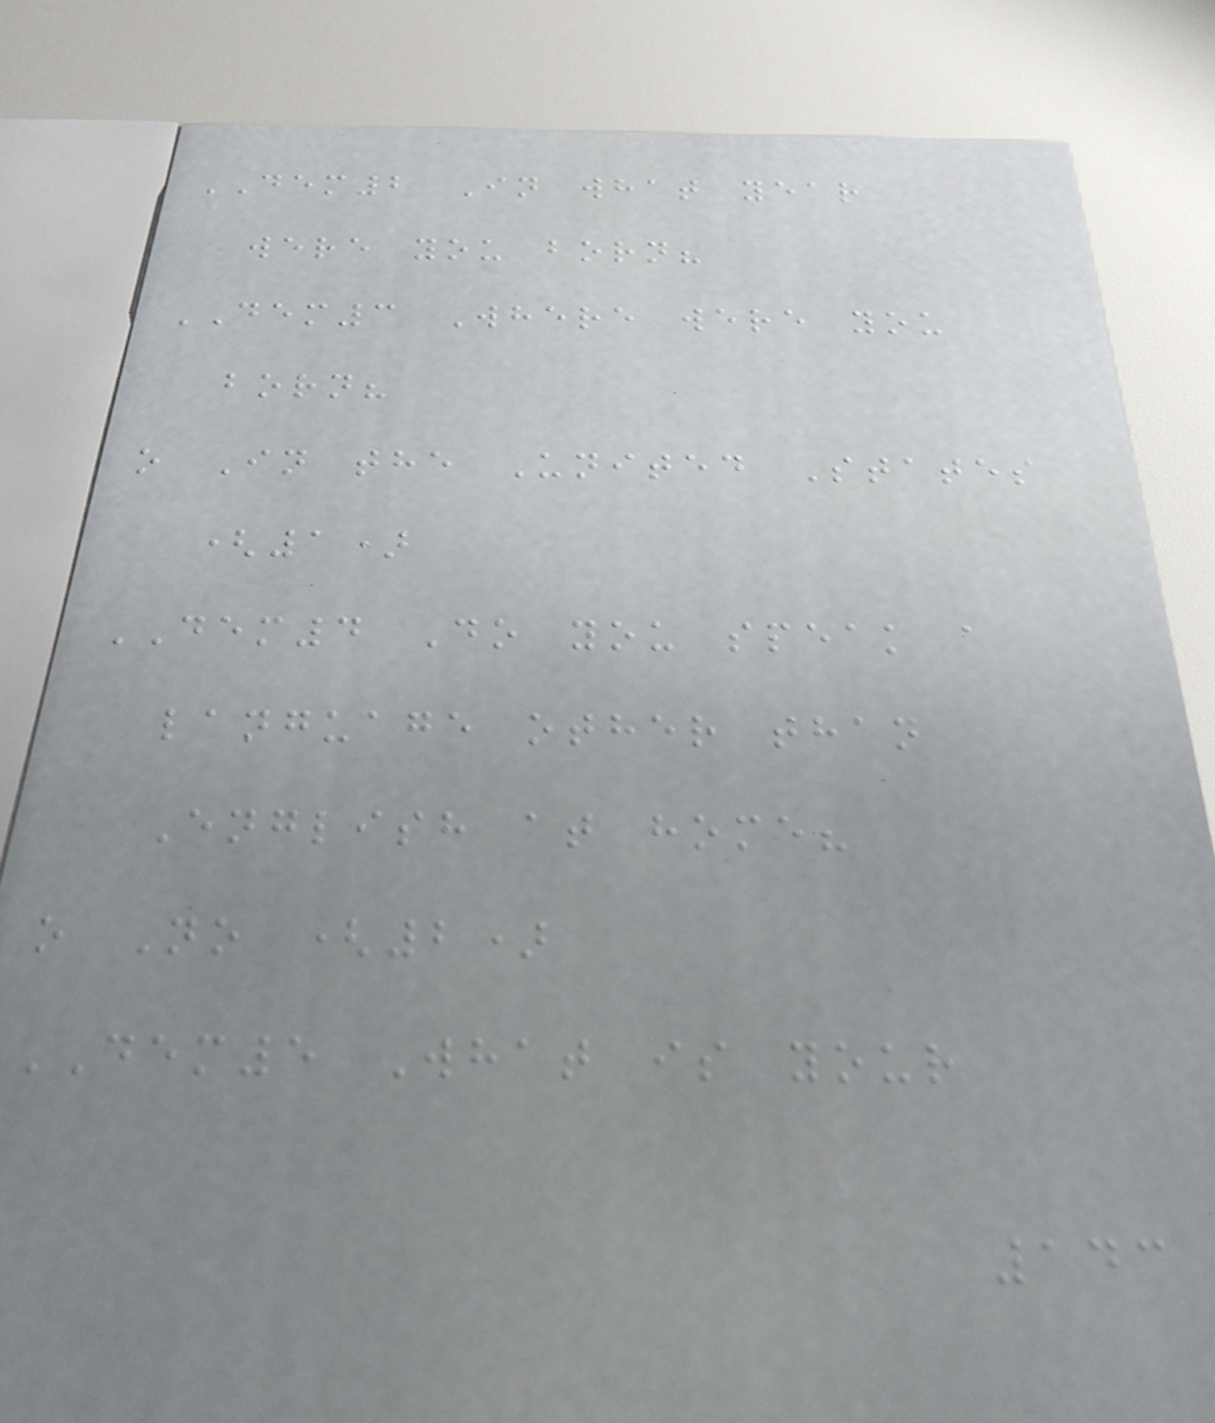DEM2 In what year
were you born?
DEM3 Where were you
born?
o In the United States
(1)
DEM4 Do you speak a
language other than
English at home?
o No (2)
DEM5 What is your
143
